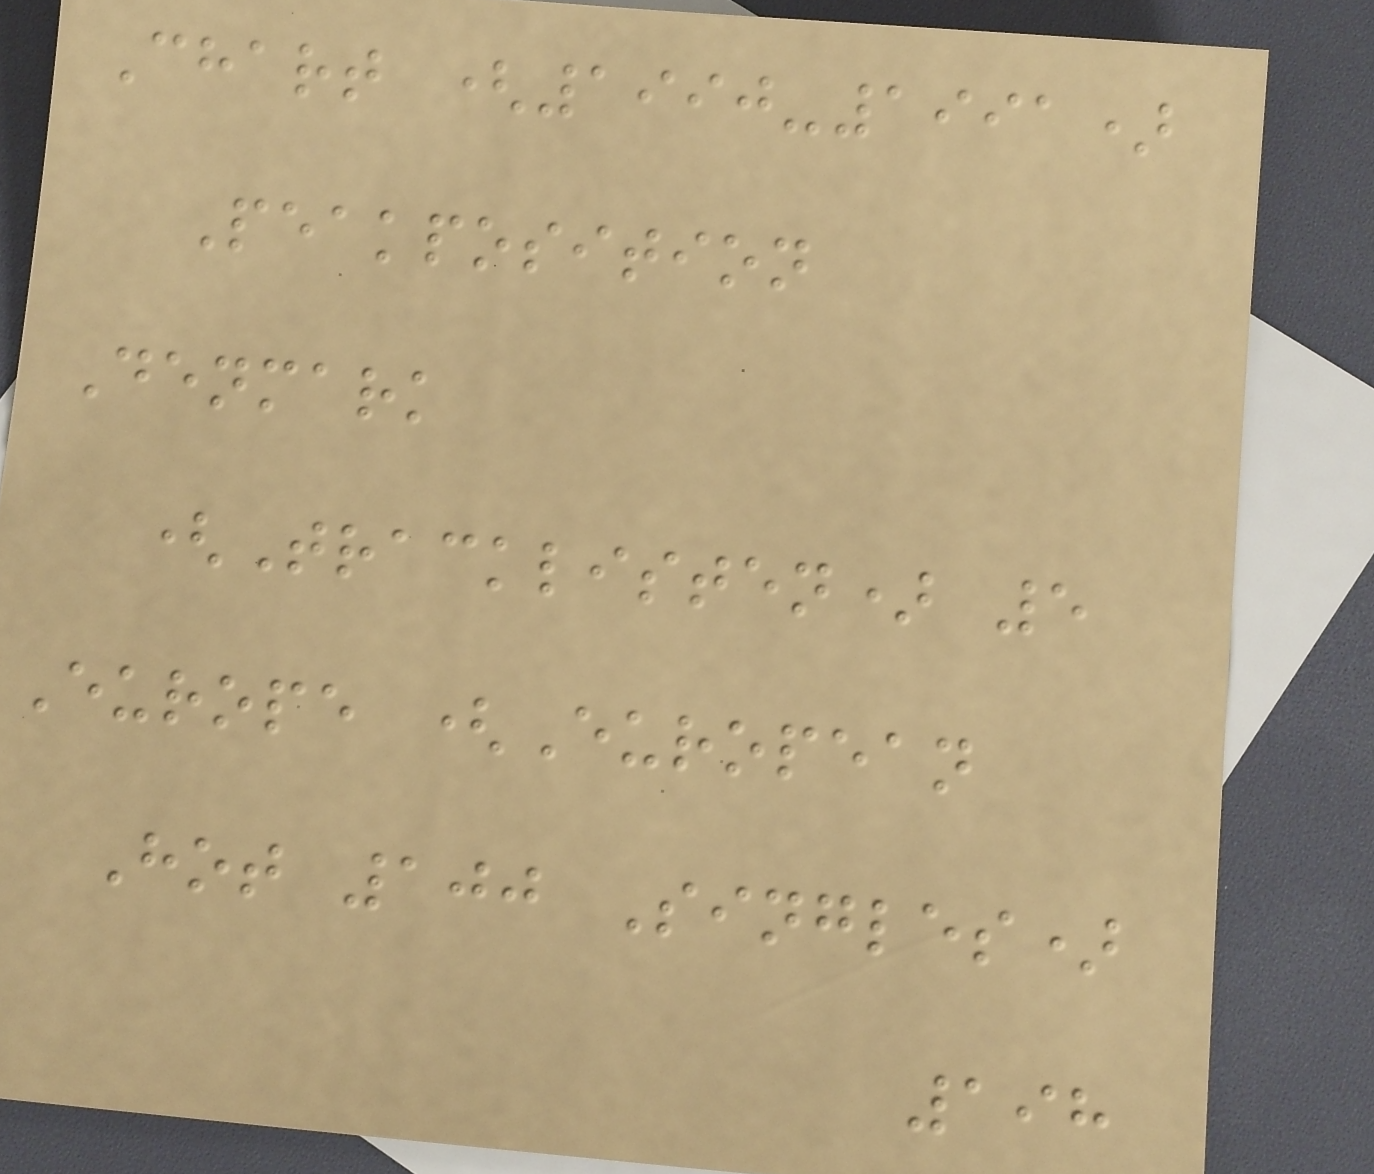Chart (1990-1991)
Peakposition
Denmark
(Tracklisten) 5
Europe (European
Hot 100 Singles)
198
